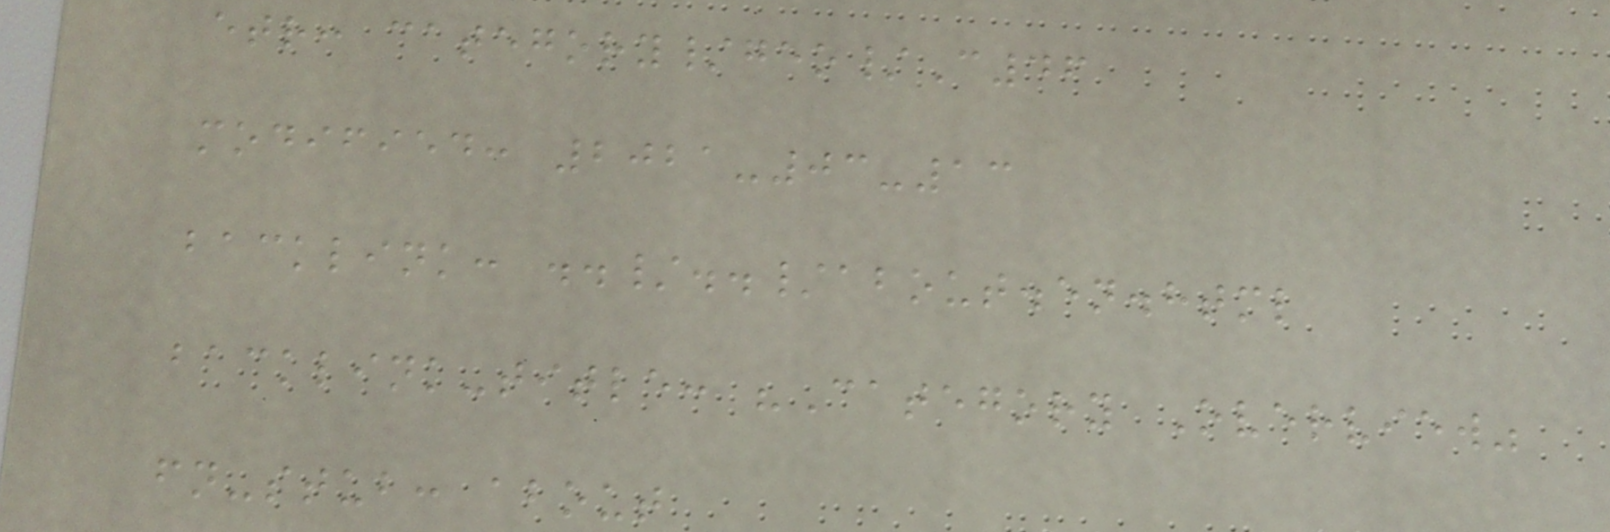etr: category/geo/C46
modified: 2021-03-13
backlink: ../../about.en.html
backlink-title: "Category Overview"
fn-stub: about
